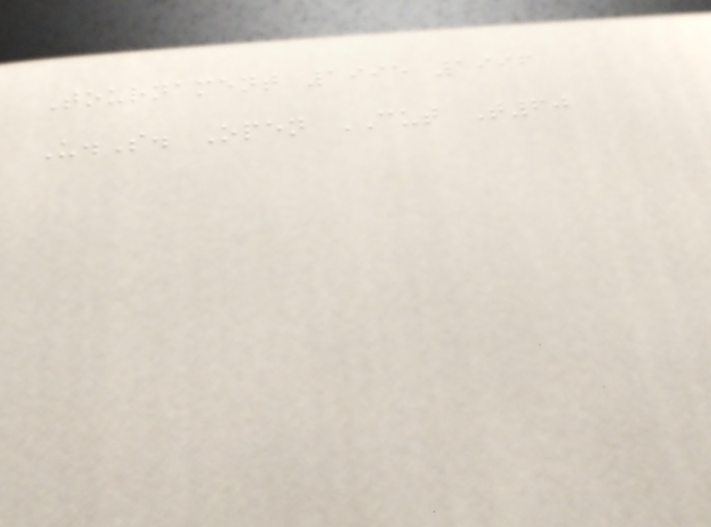Tournament 1995 1996
U.S. Open CUT T60
